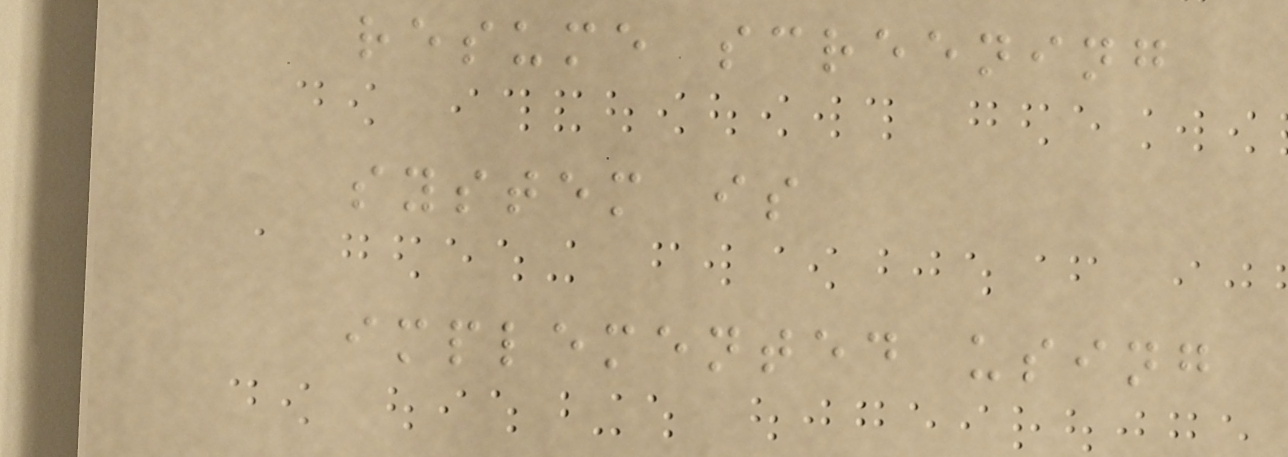resume screening
system is
implemented using
